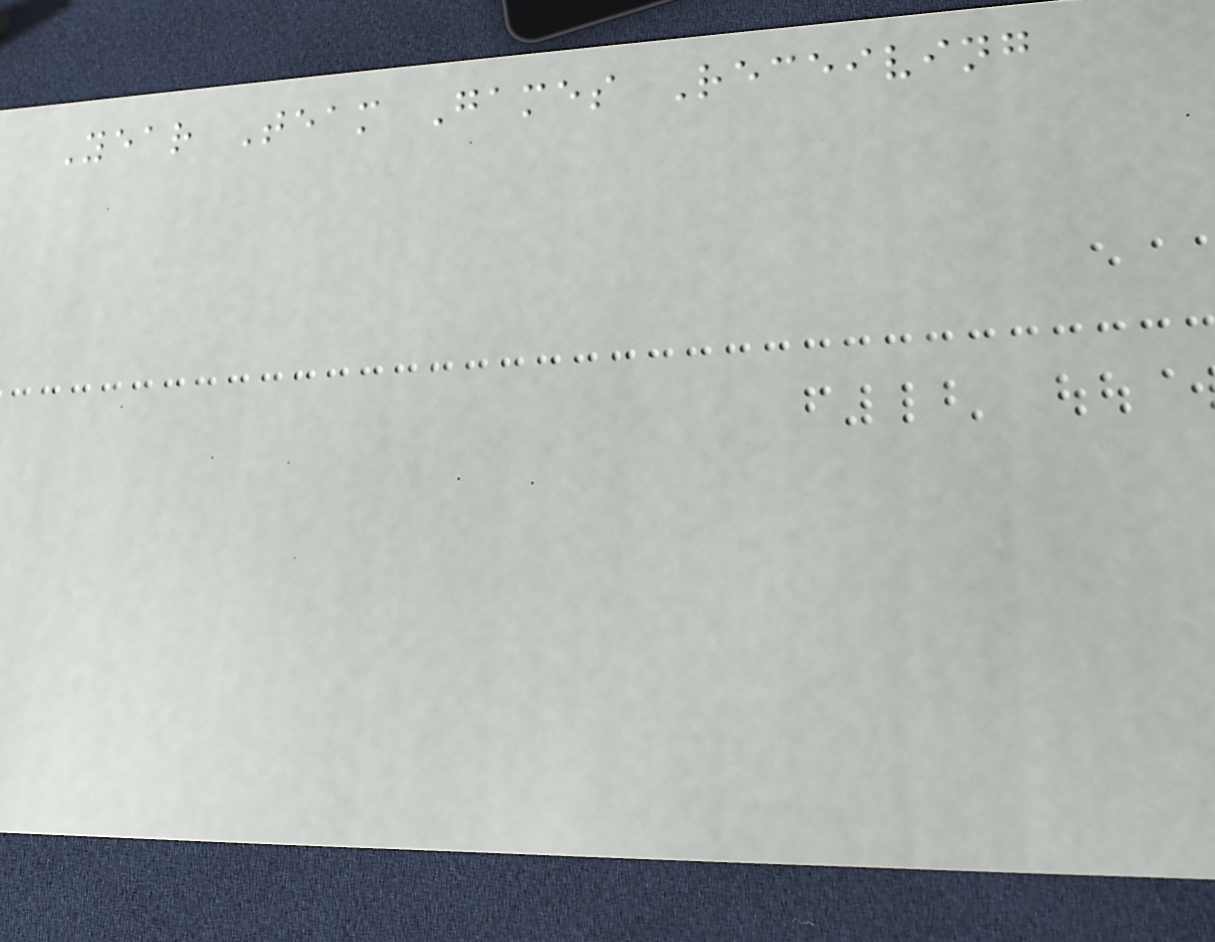Year Team Games Receiving
